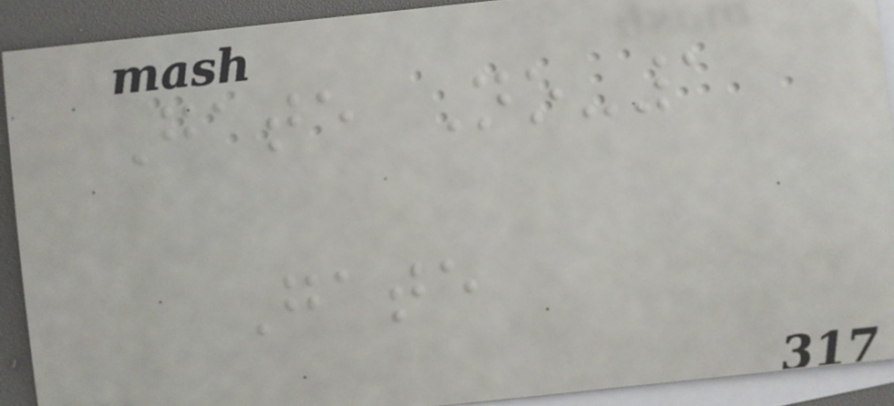Gate No-1
Gate
